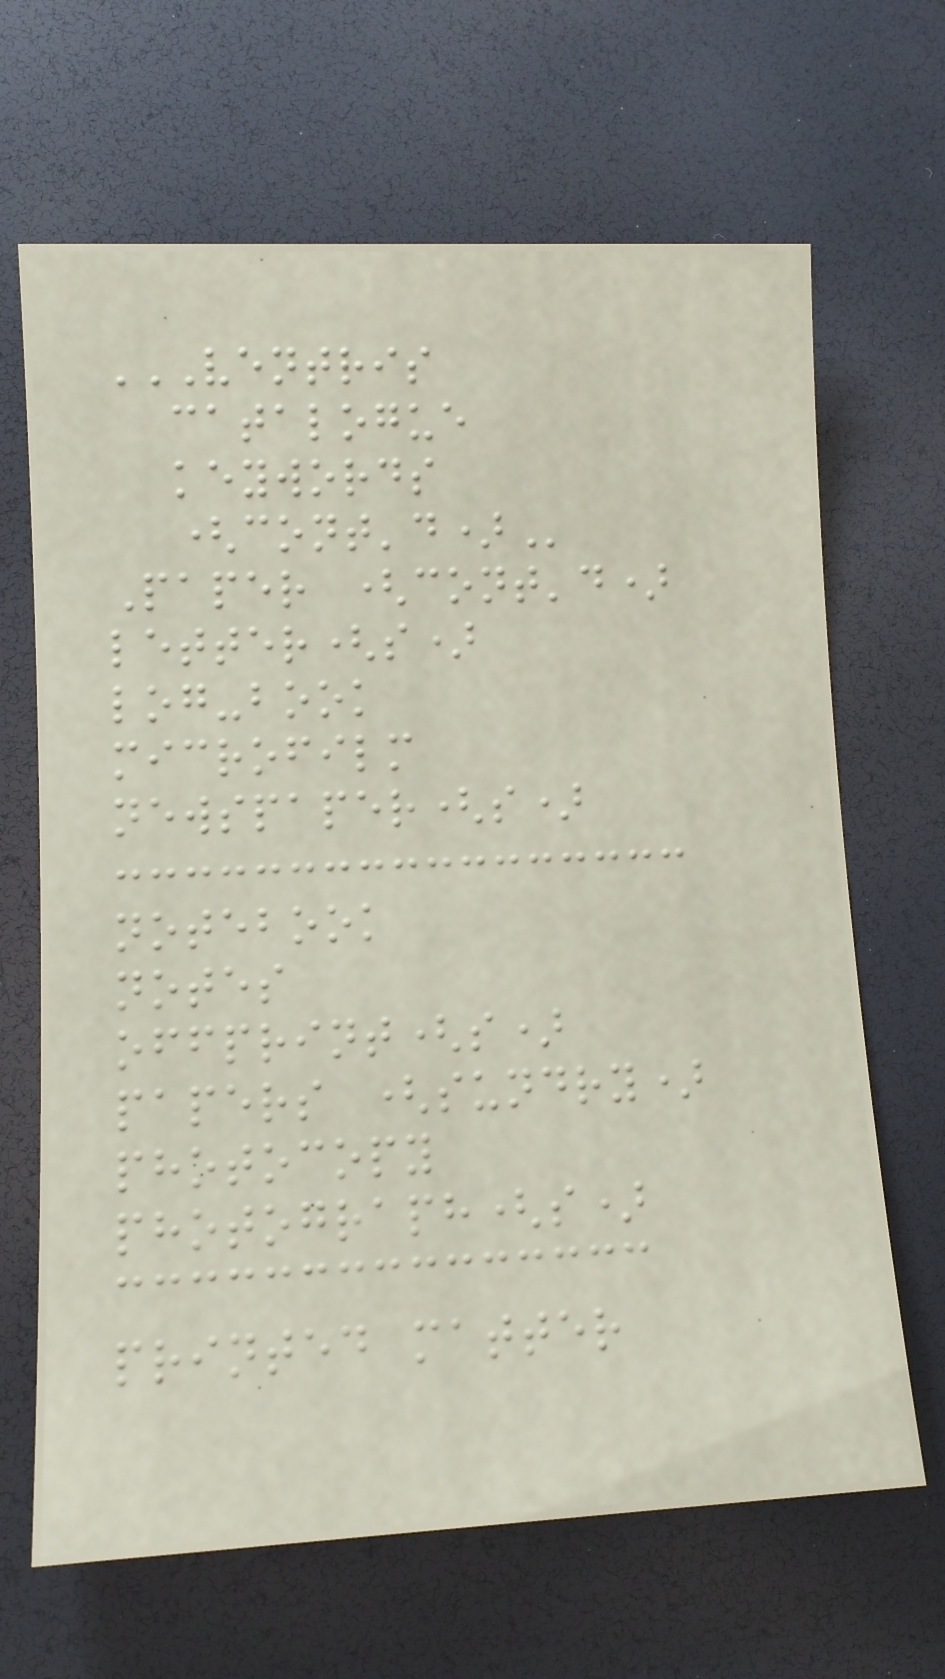VENTRIS
CATALOGUE
KEYWORDS
(CONT'D)
Paper (cont'd)
letter(s)
log-book
microfilm
newspaper(s)
notebook
notes
offprint(s)
papers (sundry)
photocopy
photograph(s)
printed matter
